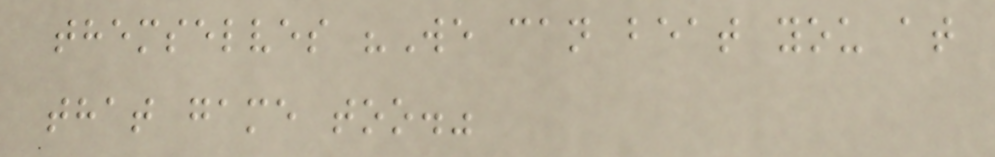themselves "We can beat you at
that game too."
